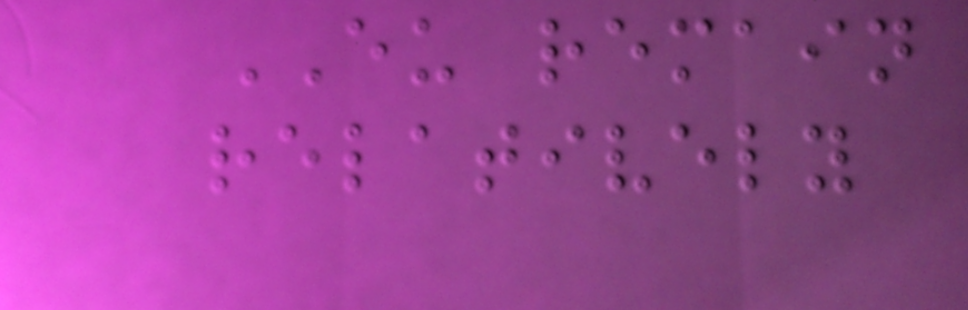EU remain
relatively
